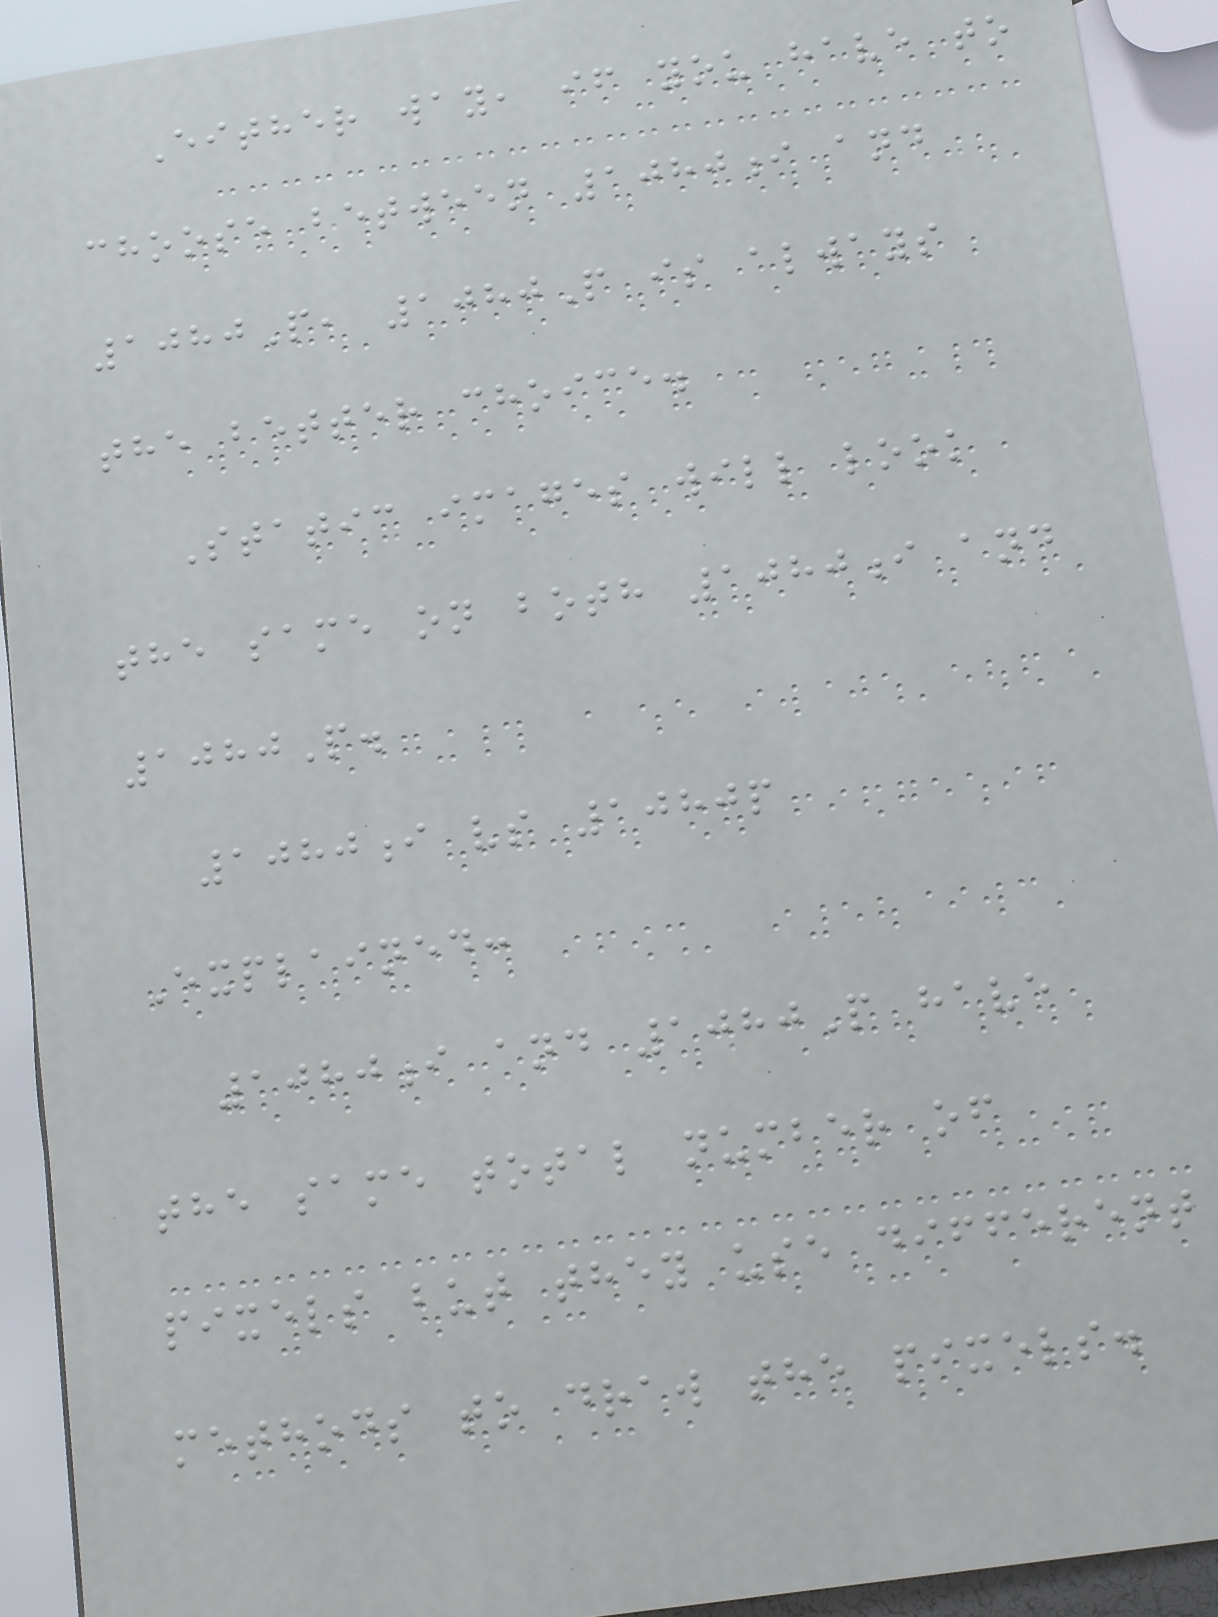Either way, if you have to
choose between 1080i and
1080P, 1080P is always
the better choice.
Static images will look
the same on both 1080i and
1080P.
1080i vs 1080p
Explained:
1080i and 1080P have
the same total number of
pixels but they use different
methods to draw the pixels.
